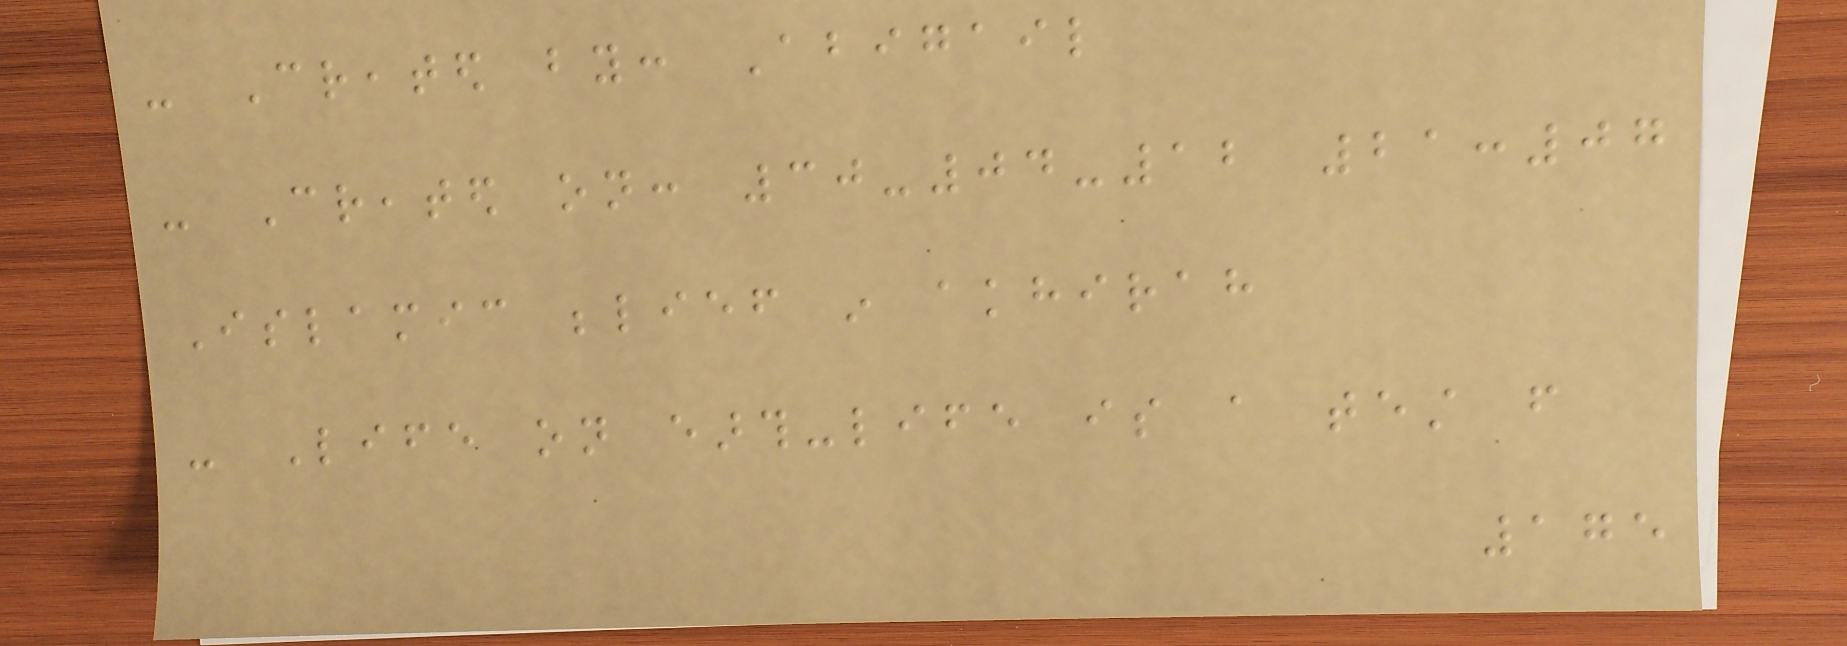- Created by: Abigail
- Created on: 30-04-12 21:07
Islamic belief in akhirah
- Life on earth-life is a test from
175
